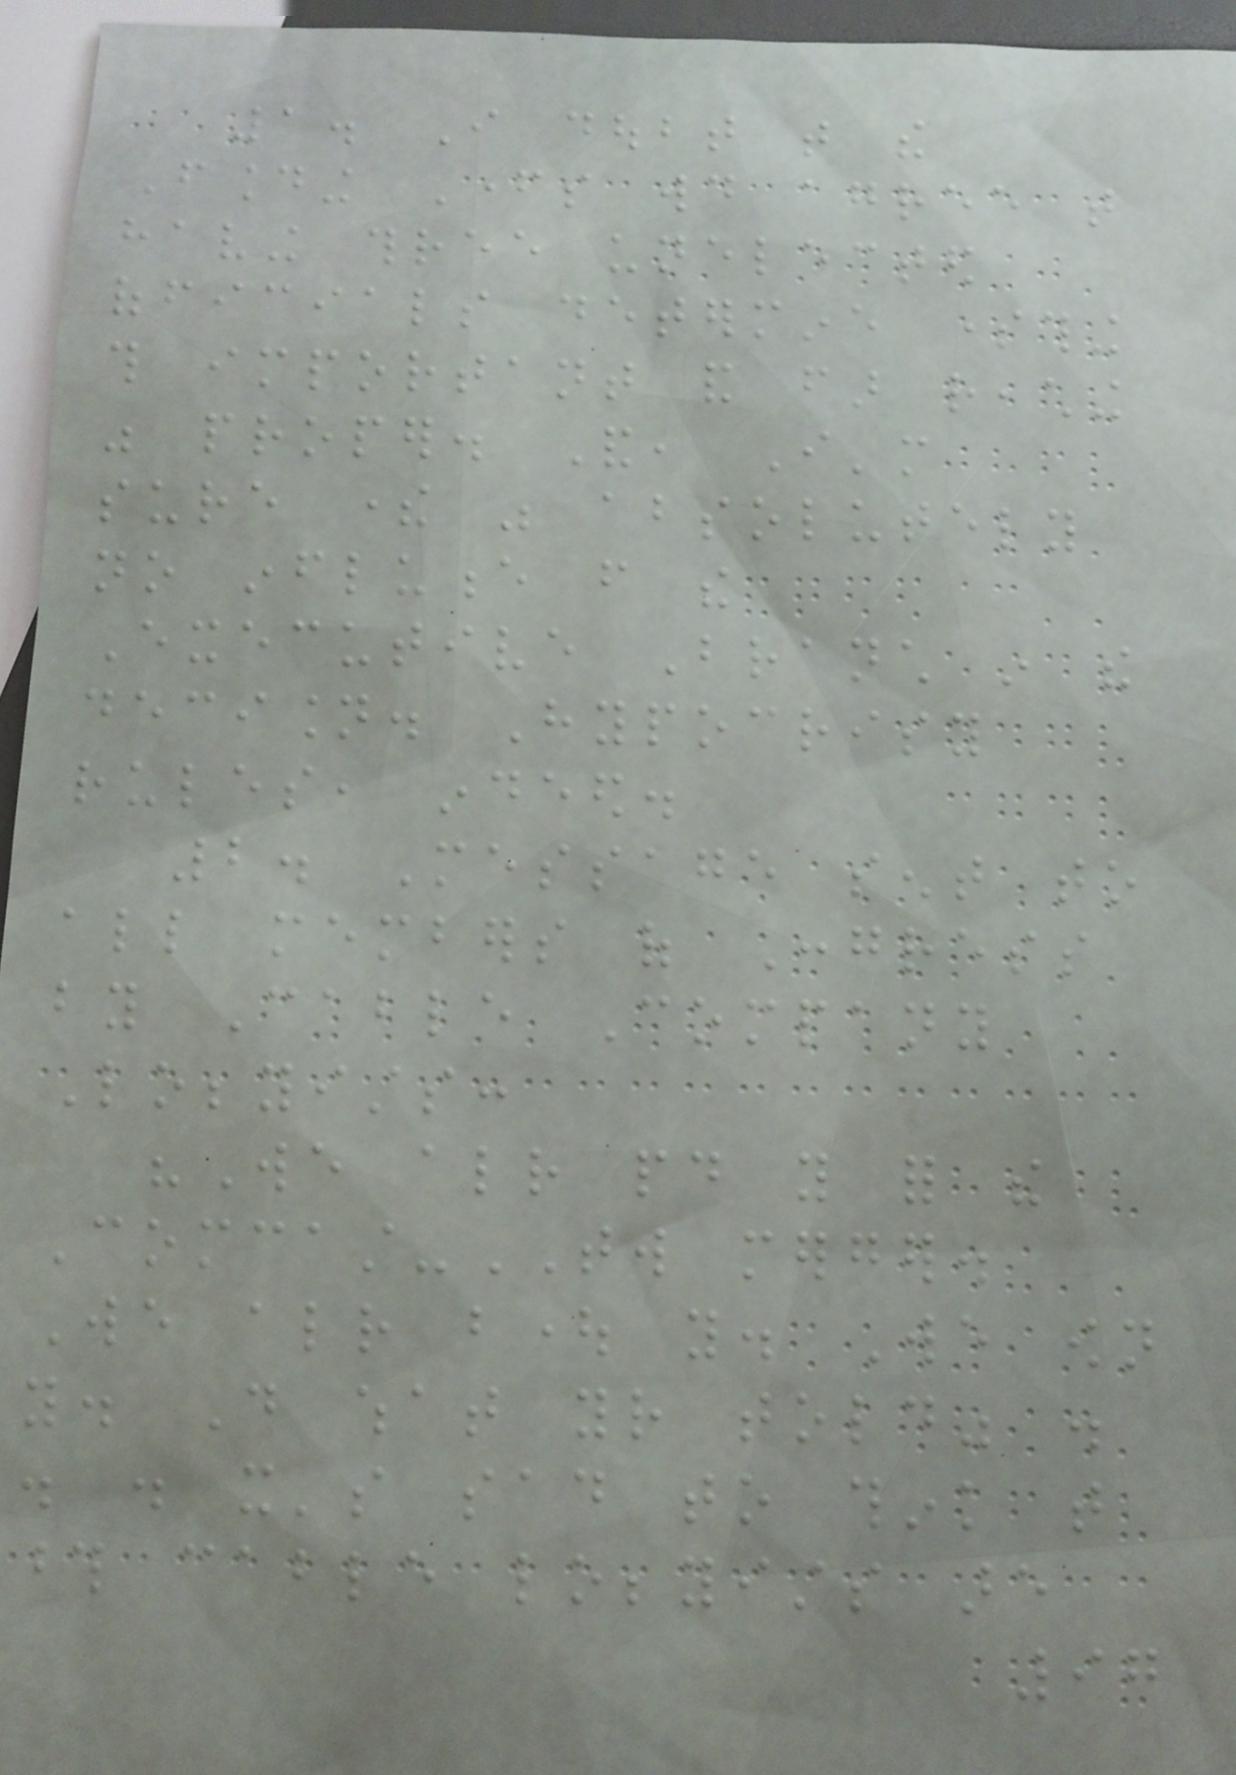1. I doubt that the
Founding Fathers would agree that
having three unelected
officials determine something
this important and far reaching
was proper. And, I'm
sure there was absolutely
no influence from the
Executive Branch in the
decision. Hypocrisy
rules, indeed.
2. Message sent to
all members of Congress
by Cable Company
Lobbyists:
"We already paid you for the
Comcast-TW merger.
We already bought you. We own
you. Do what your told" .
. . it's sad to think that
those cable lobbyists are
97
